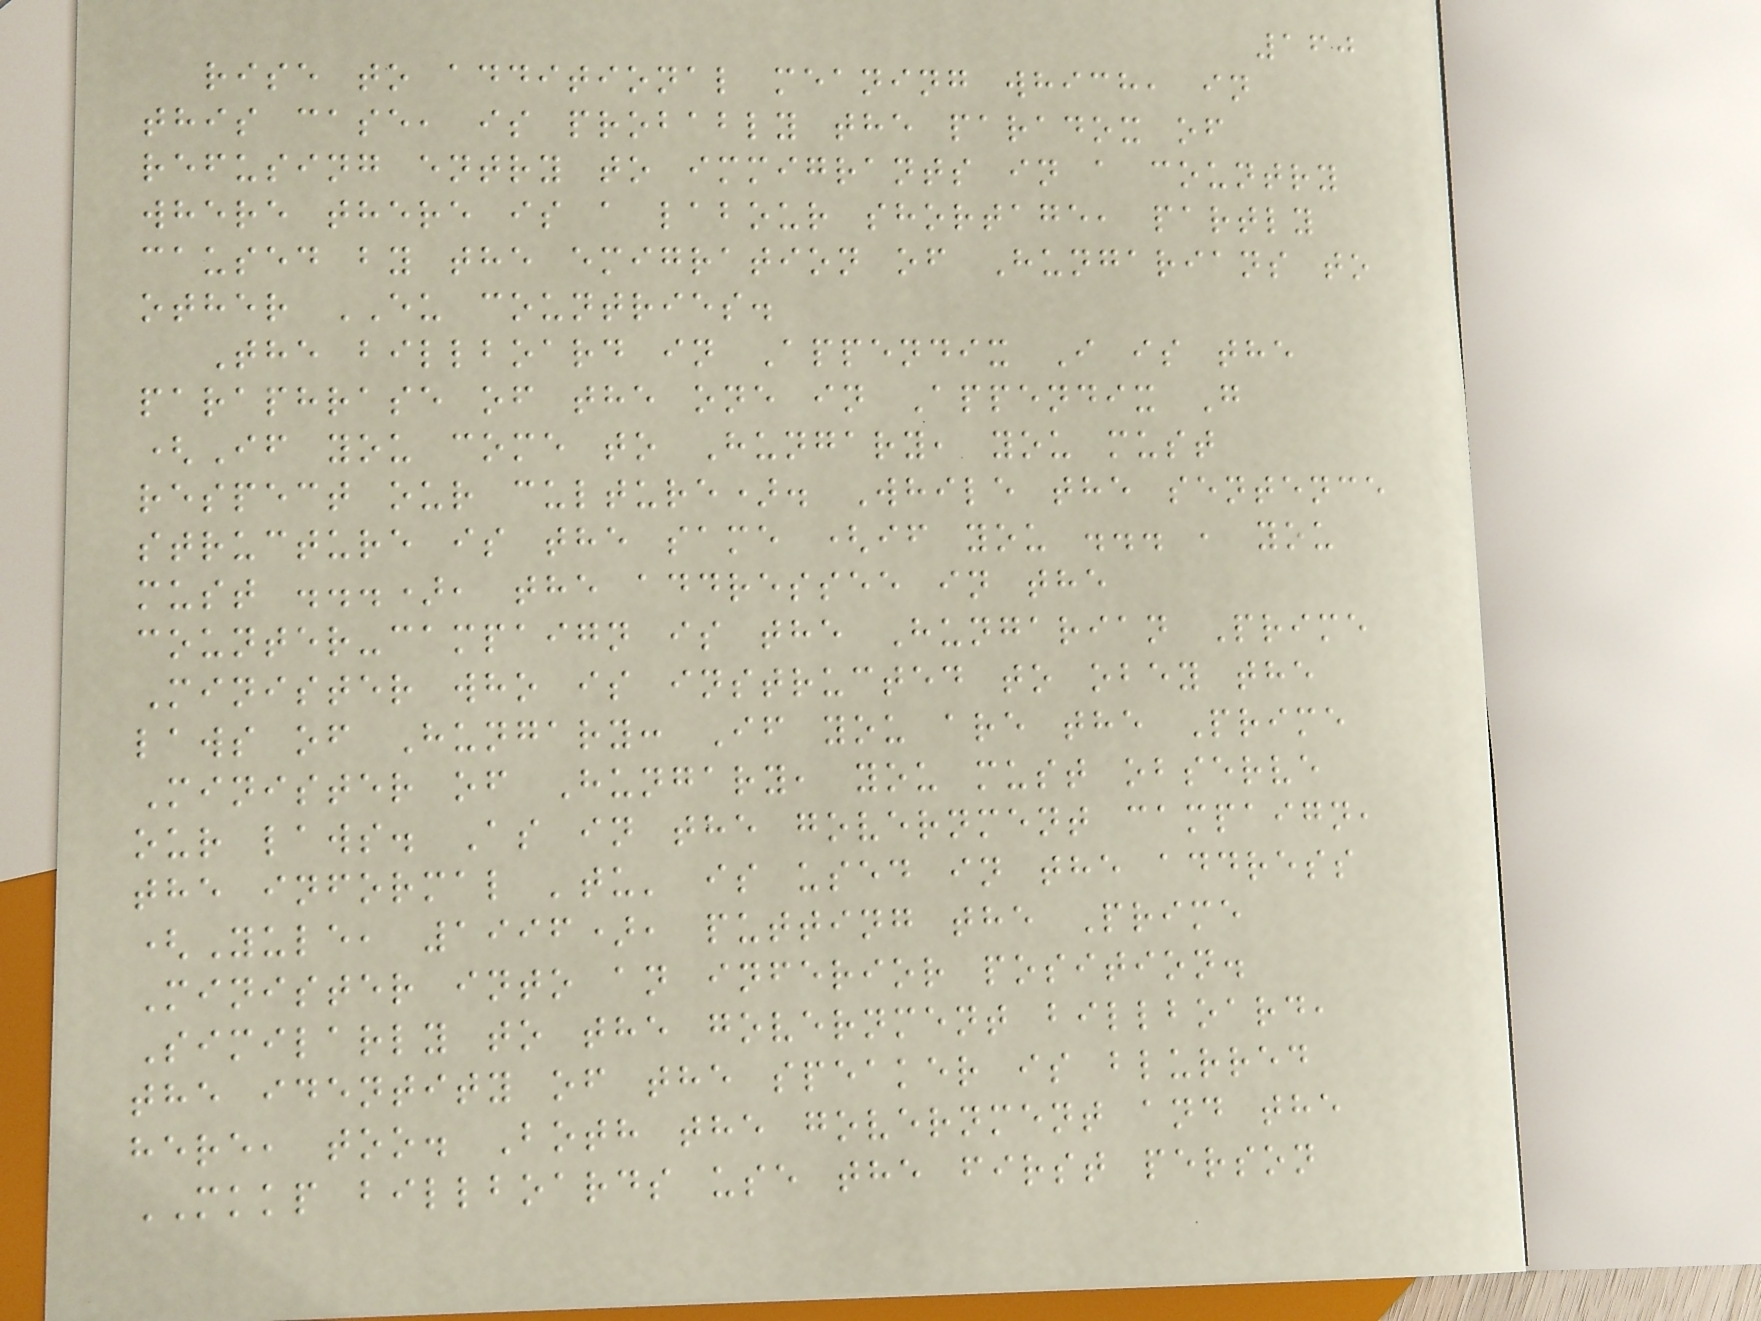160
rise to additional meaning which, in
this case, is probably the paradox of
refusing entry to immigrants in a country
where there is a labour shortage, partly
caused by the emigration of Hungarians to
other EU countries.
The billboard in Appendix I is the
paraphrase of the one in Appendix G
(If you come to Hungary, you must
respect our culture). While the sentence
structure is the same (if you ... , you
must ...), the addressee in the
counter-campaign is the Hungarian Prime
Minister who is instructed to obey the
laws of Hungary: If you are the Prime
Minister of Hungary, you must observe
our laws. As in the government campaign,
the informal 'tu' is used in the address
(Yule, 1996), putting the Prime
Minister into an inferior position.
Similarly to the government billboard,
the identity of the speaker is blurred
here, too. Both the government and the
MKKP billboards use the first person
